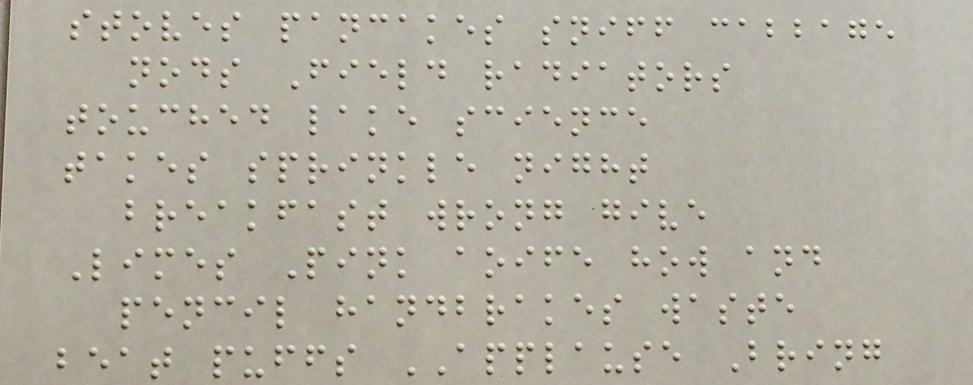stoves pancakes sniff cabbage
nods Field radiators
touched lake science
takes sprinkle night
breakfast wrong give
Limes Pink aoife how and
pencil handbrakes waste
beat puffs APPLAUSE Bring
